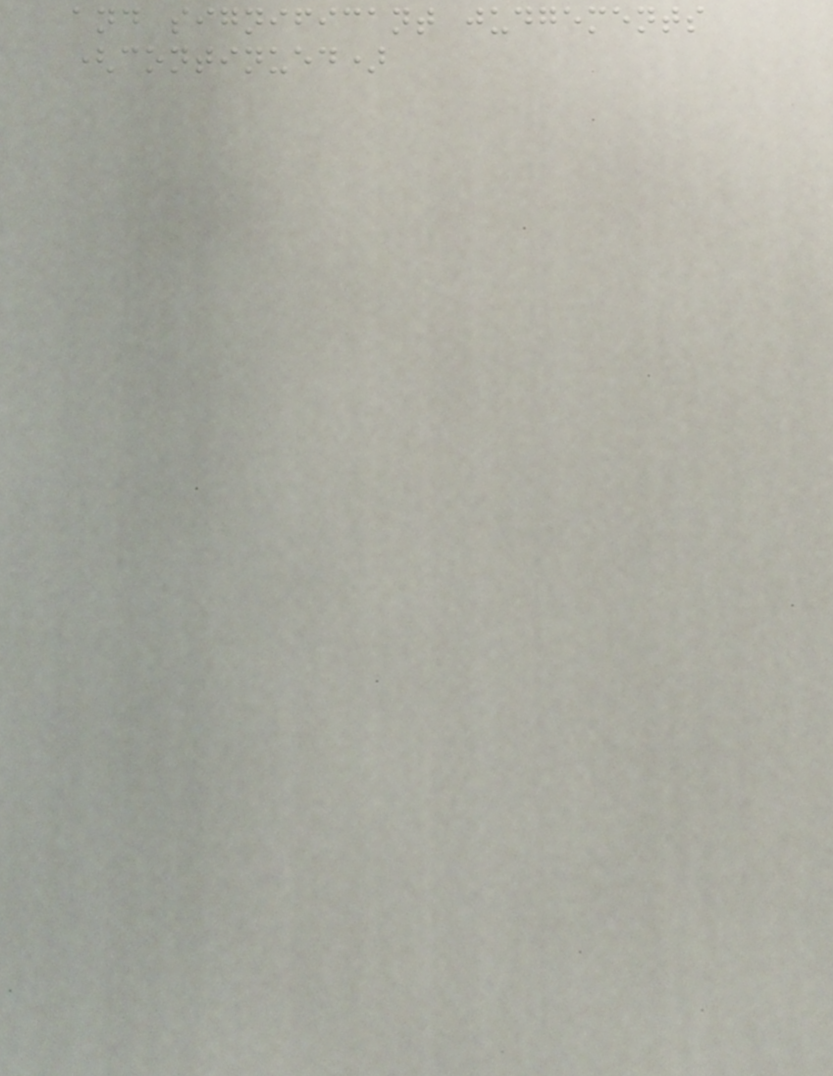and significant judgements
(continued)
